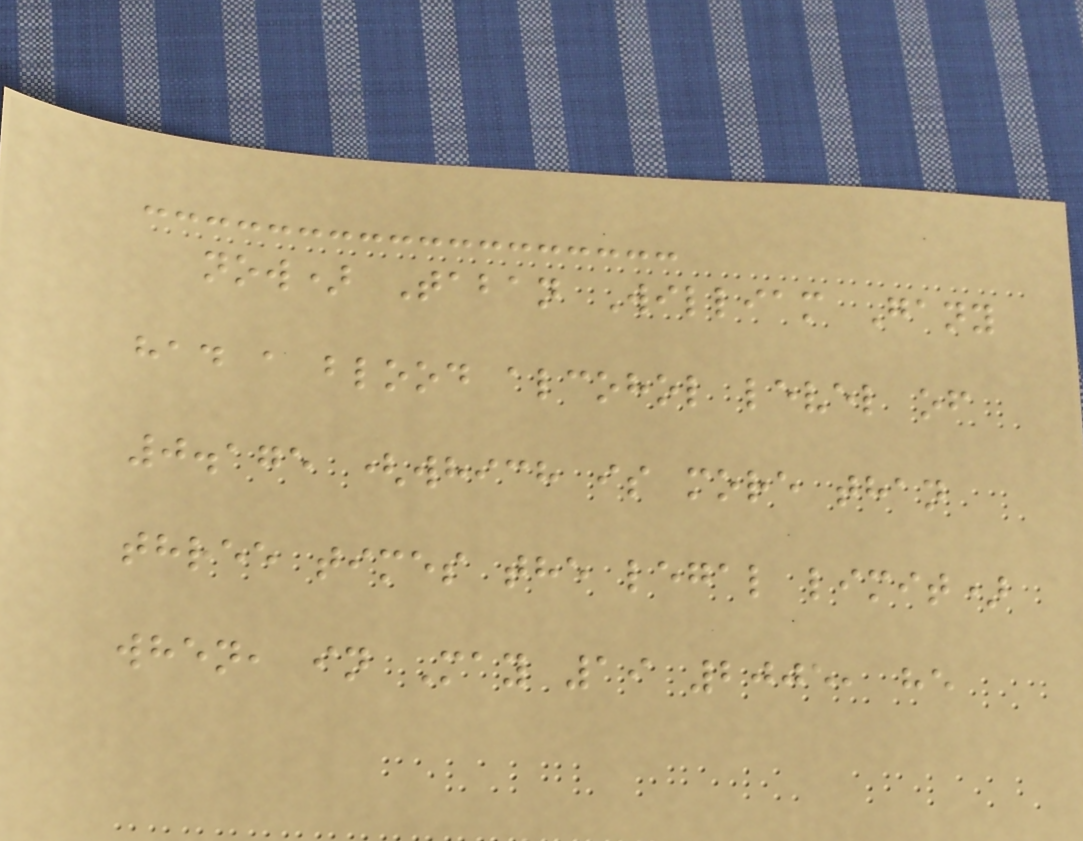now) Taban William Gany
had a blood alcohol level of
0.175 (which is more than
three times the legal limit)
when, in May 19 2005, he
